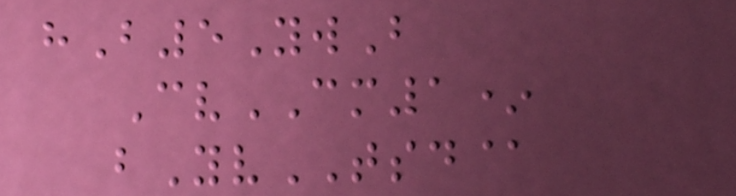hB5YwB
CvCM1*
bYvTSD@
